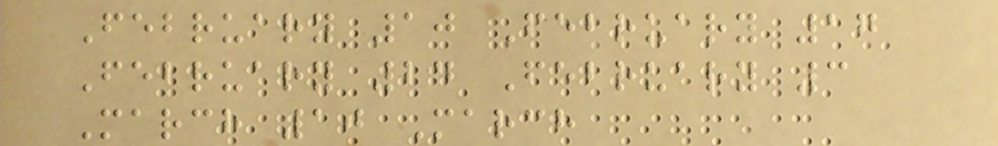February 10 February 17
February 24 February 3
March 10 March
